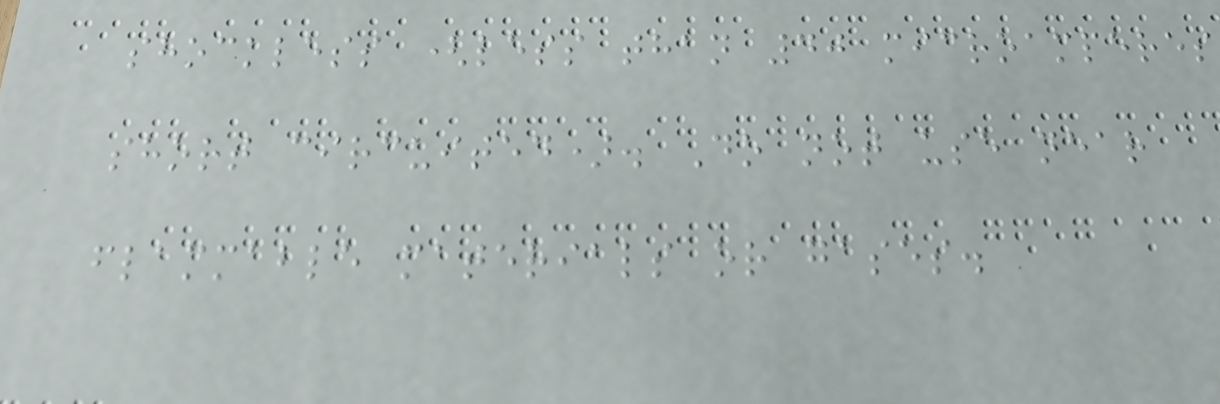shockless (less than 40 microamperes
short circuited). Do not use near
flammable materials or gases.
